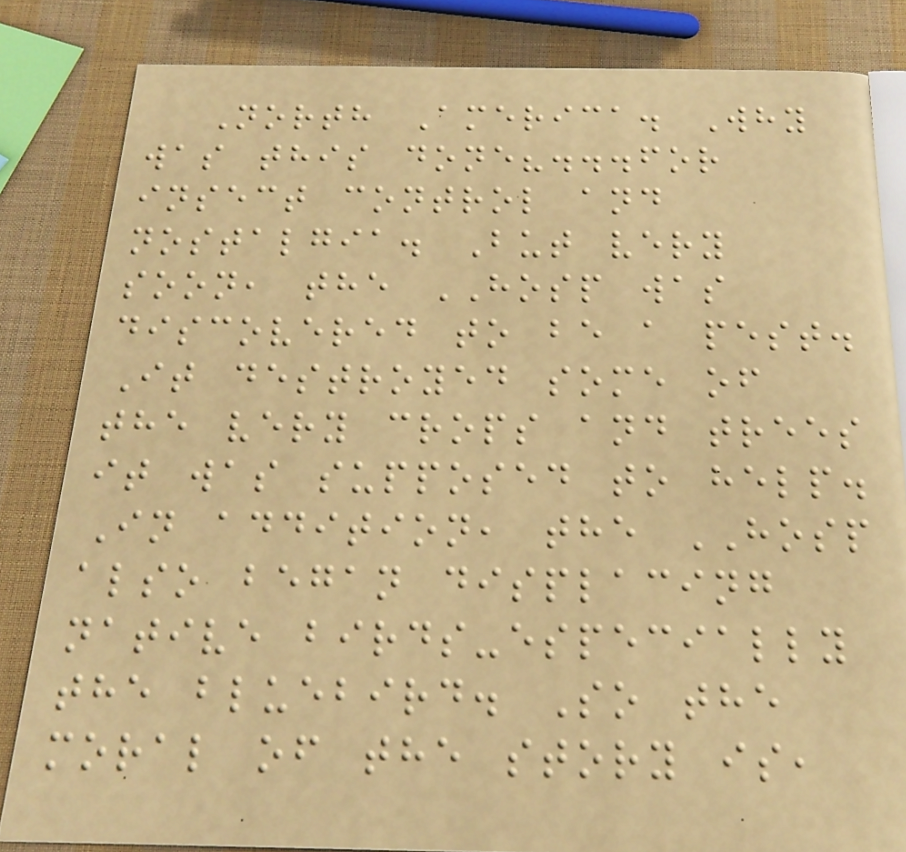North America. Why
was this done?...for
insect control and
nostalgia. But very
soon, the HOSP was
discovered to be a pest.
It destroyed some of
the very crops and trees
it was supposed to help.
In addition, the HOSP
also began displacing
native birds-especially
the bluebird. So the
moral of the story is,
